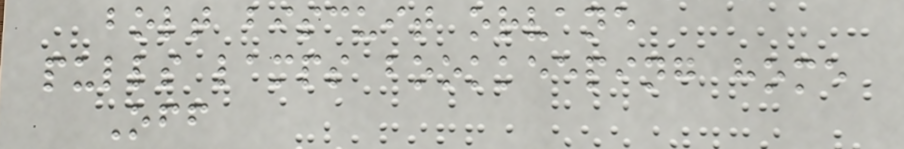bolt biscuit orvane
pulls lamps bookkeeping home
Off
